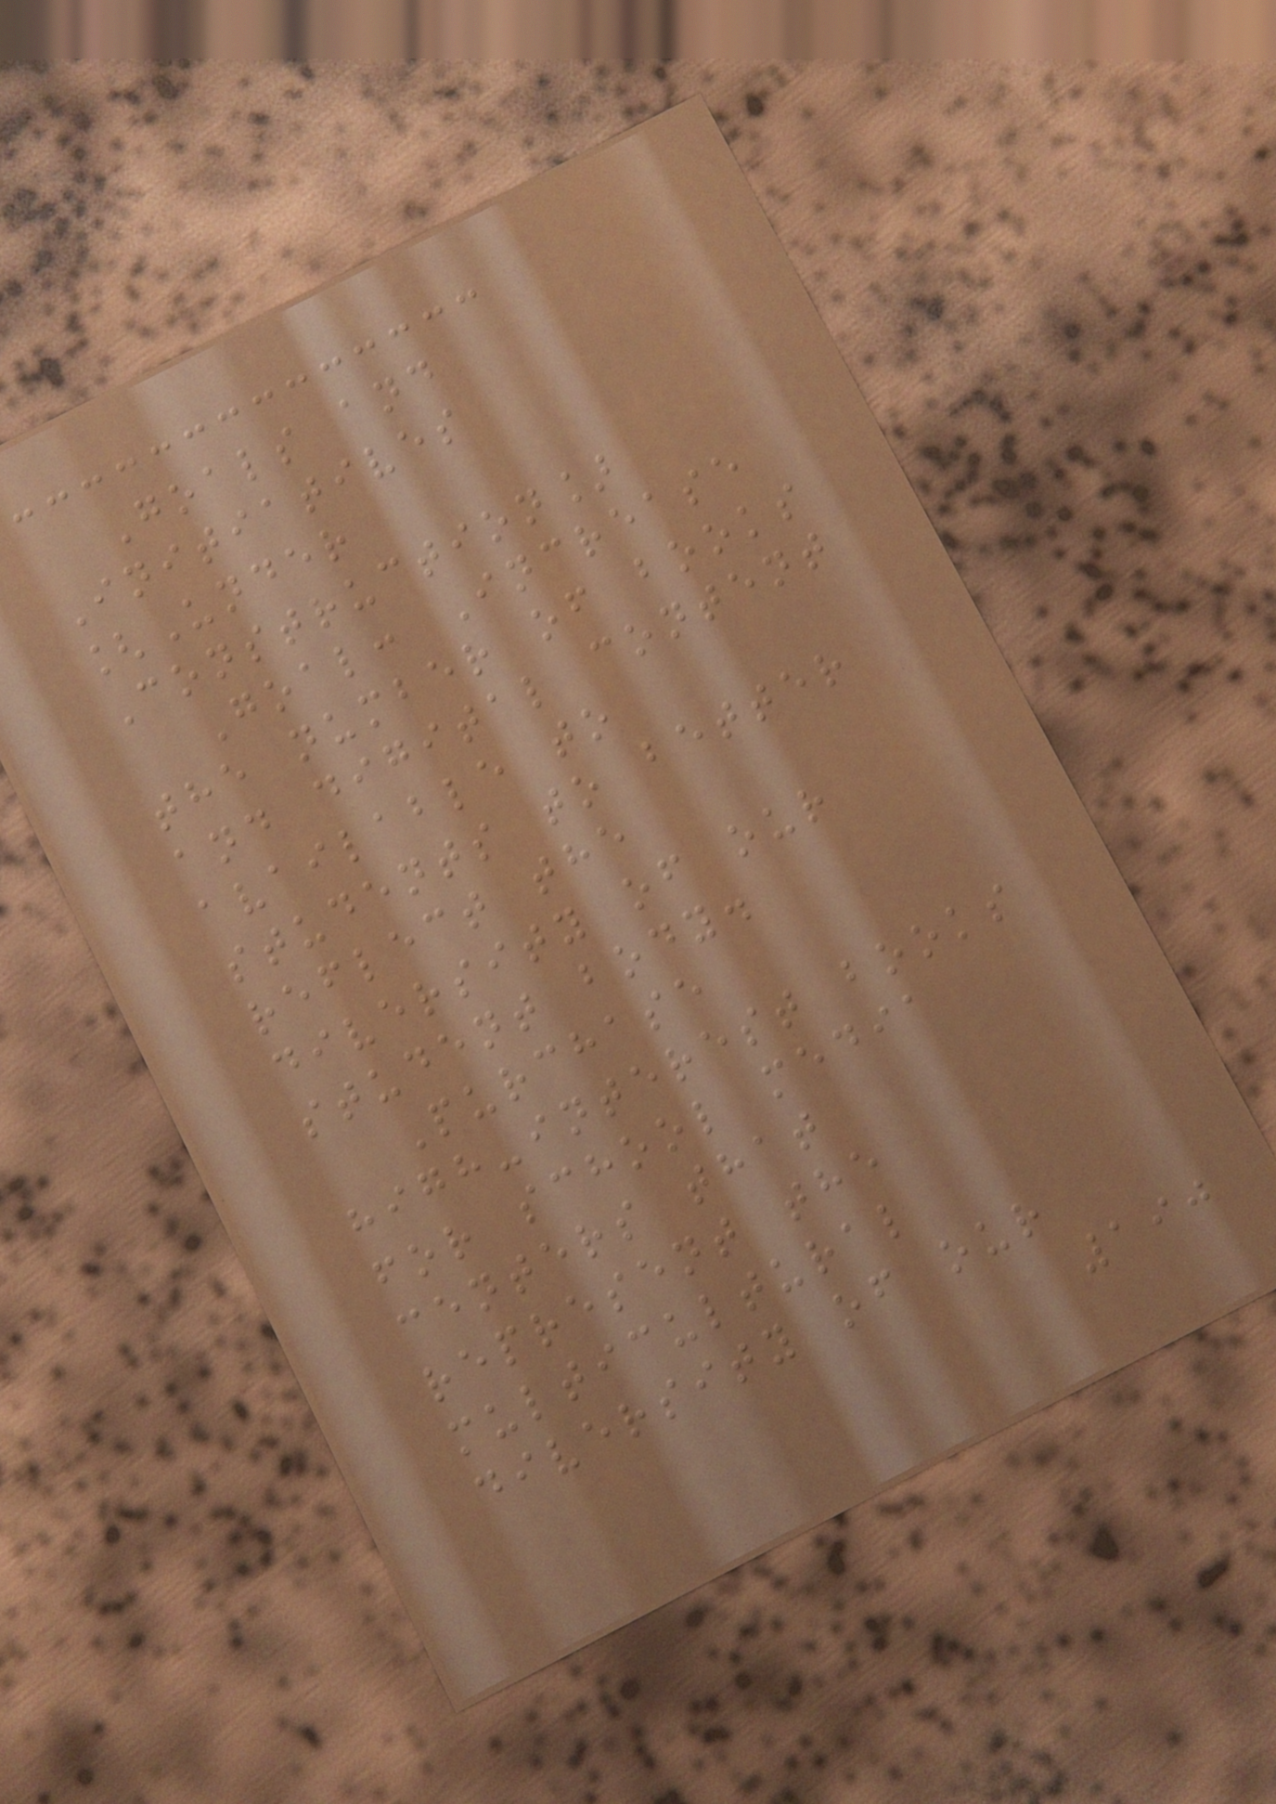Goals and
Initiatives
[Under
Construction]
Goal: Increase
the number of books
and digital content
available to
students to better
reflect the
diversity of our
student body.
Purchase
high-interest books
for school media
centers that
represent the
multicultural
diversity of our
190
